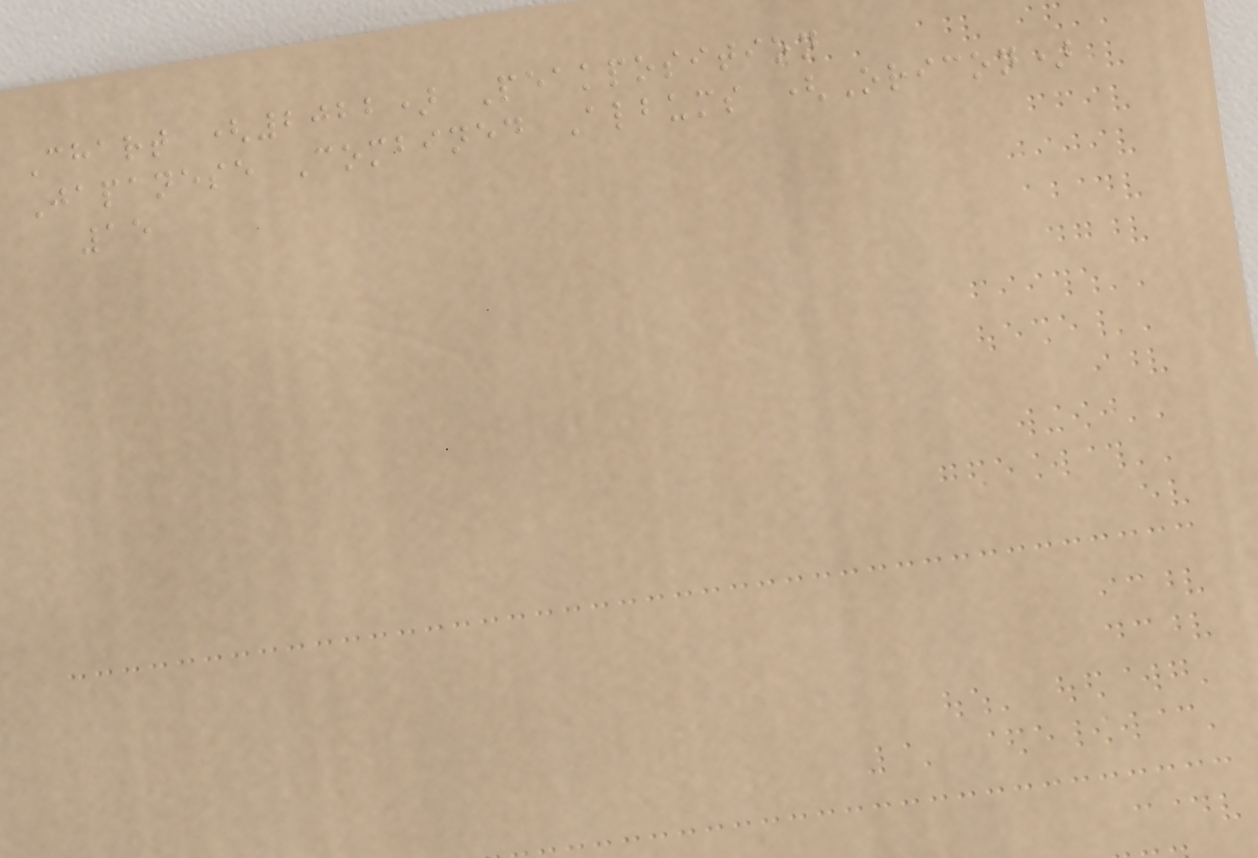Chart (2022) Peakposition
Japanese Combined Albums (Oricon)
15
